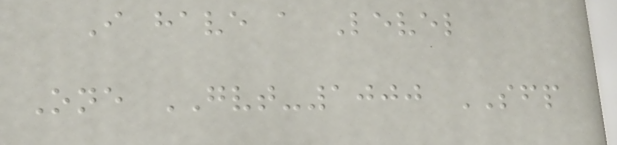I have a Level
One GVT-1000 SFP
